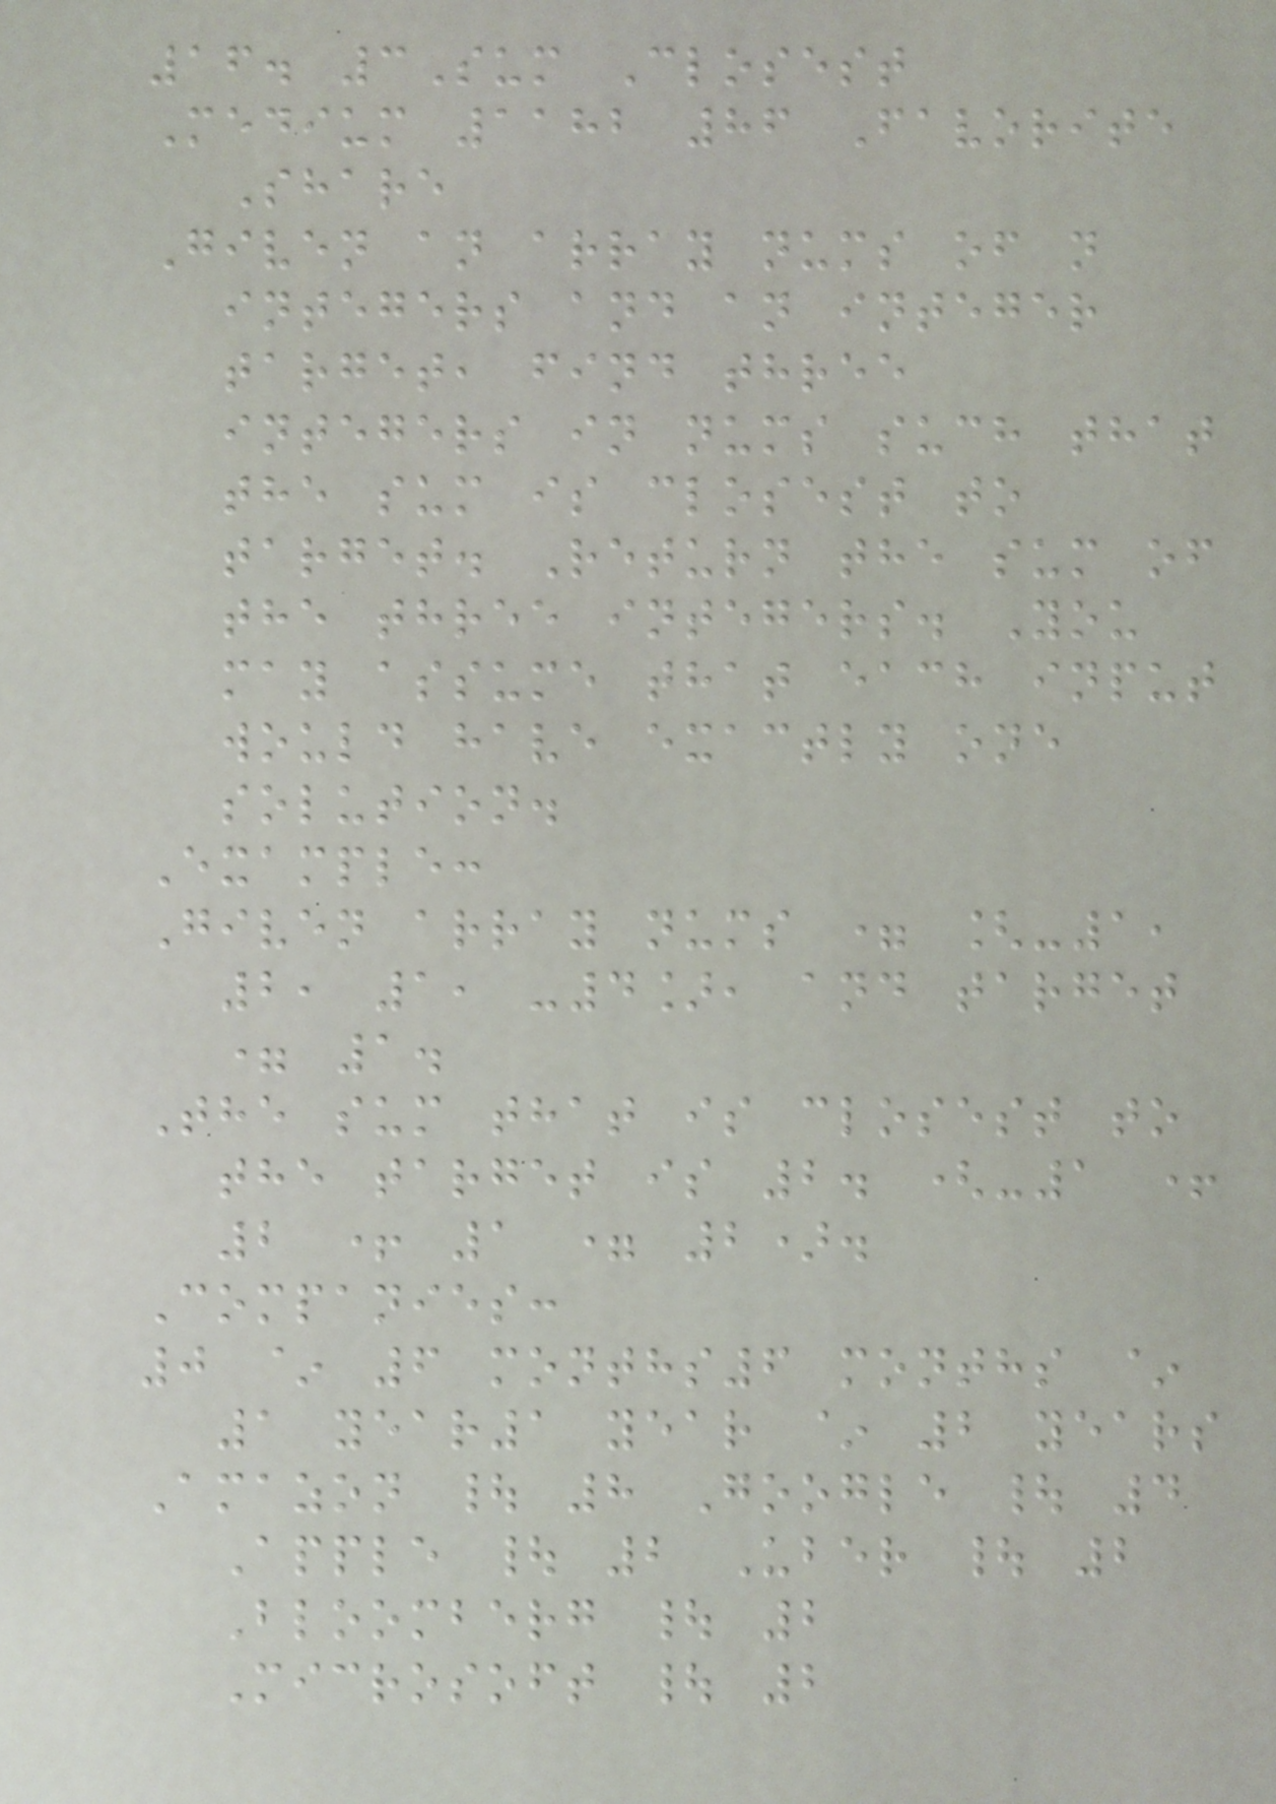16. 3Sum Closest
Medium 1182 86 Favorite
Share
Given an array nums of n
integers and an integer
target, find three
integers in nums such that
the sum is closest to
target. Return the sum of
the three integers. You
may assume that each input
would have exactly one
solution.
Example:
Given array nums = [-1,
2, 1, -4], and target
= 1.
The sum that is closest to
the target is 2. (-1 +
2 + 1 = 2).
Companies:
0 ~ 6 months6 months ~
1 year1 year ~ 2 years
Amazon | 8 Google | 4
Apple | 2 Uber | 2
Bloomberg | 2
Microsoft | 2
